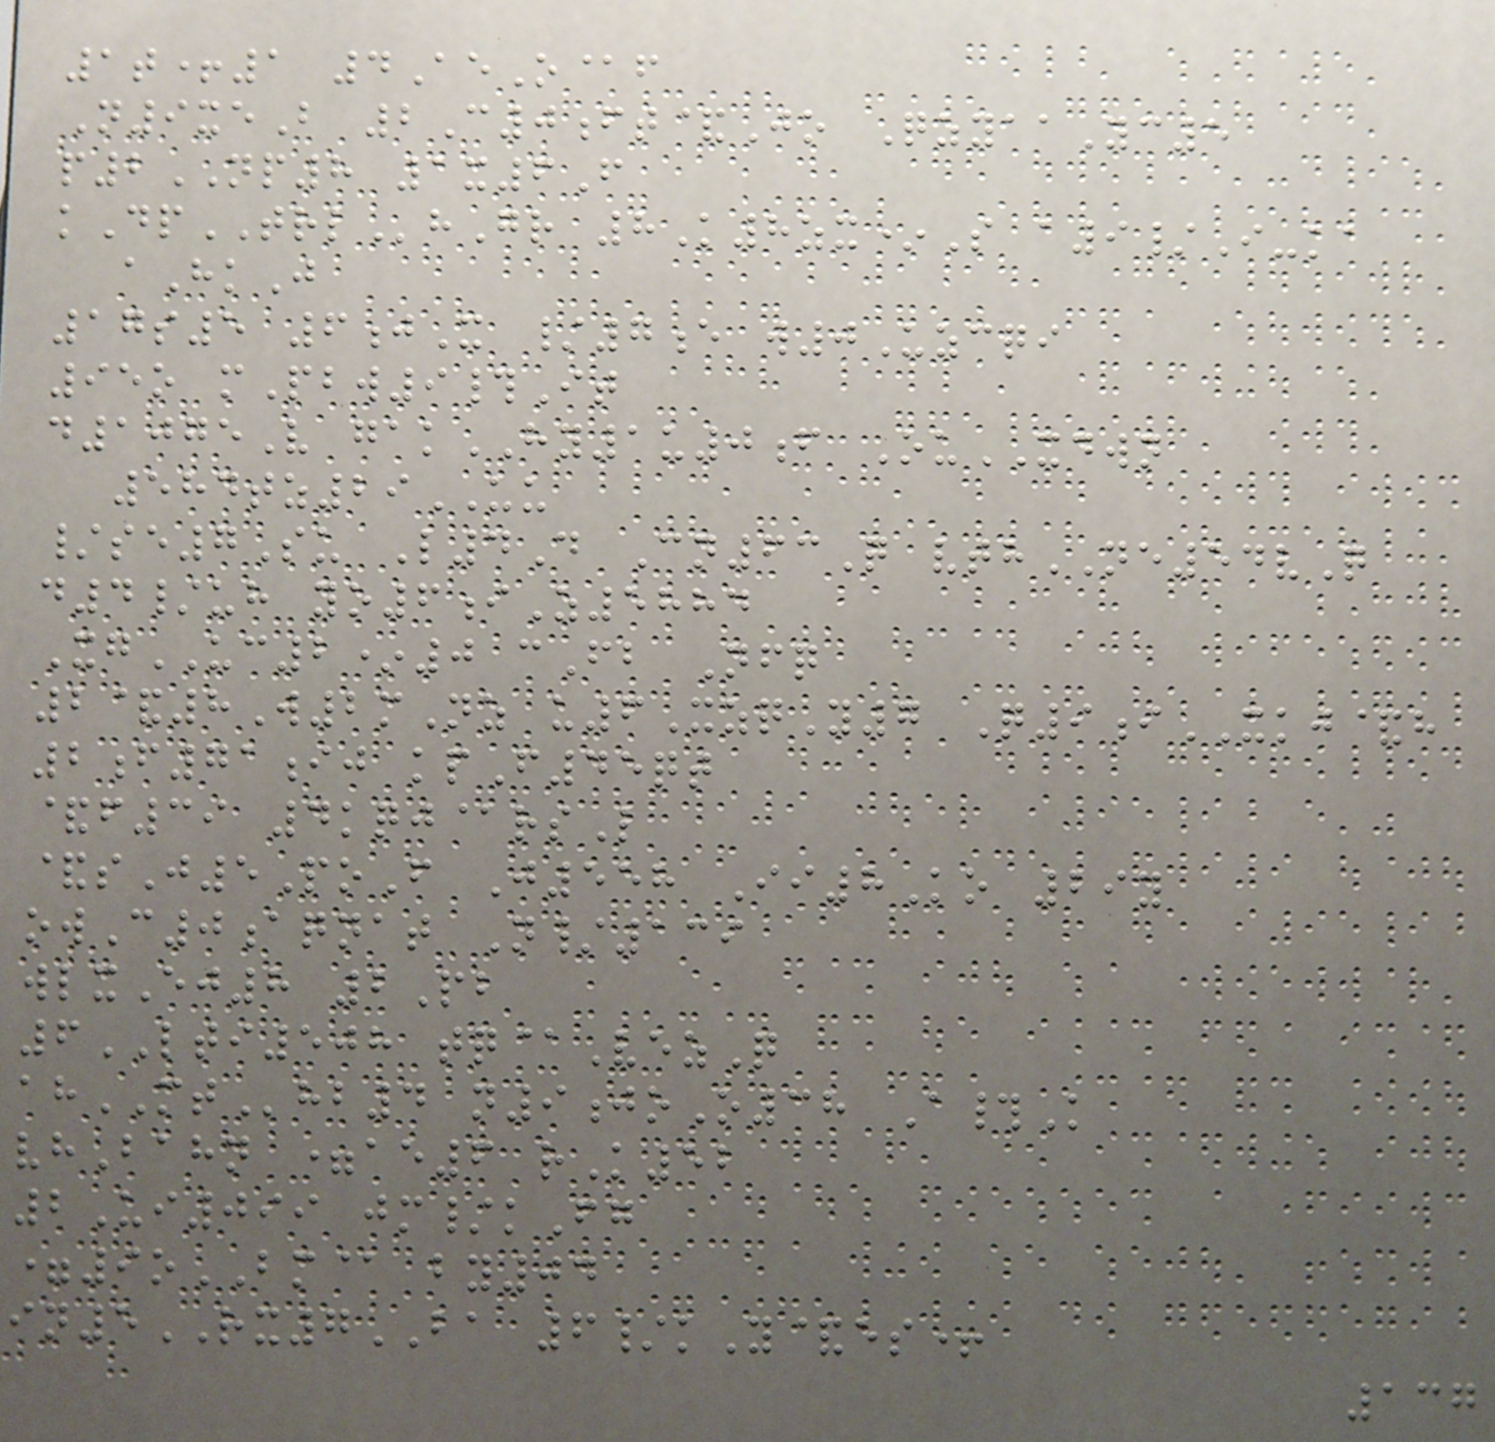1t+1 4AeO@f
N9xeB 2C0ft&Jo QzyaaYc5
p2NP8 1x6F
kDpTRLhGr 8K8zx*S a9/I-ka
aHkJ
17s5 6jX /7e w0Uzcqi
95o mPbw9#It
d1075V gakHY1u0f OuXDWN
584tz29UU
/se7Su L4D Cn63Q vthNE54vQ
d4/uh yo6iZ5884
XgUC2*0 cFb Nfq
2&8W2mNz u6XzqY7 Q9iXKJ&h
2f71ij kpF45qt
&f39 4kqj@rsL
&sJ5PoF J558 Ii8Ko 29y
owC0aqnat N/139
wlxEj8 2Pb
6LTI508 tq@VezQ
ahMThb4 n9joO38 A#K
vhBahn =ae6 rK52
2Ui099 jm/kFg
=9oBM@ by04
in5RX7BA 6/kY&es+
137
